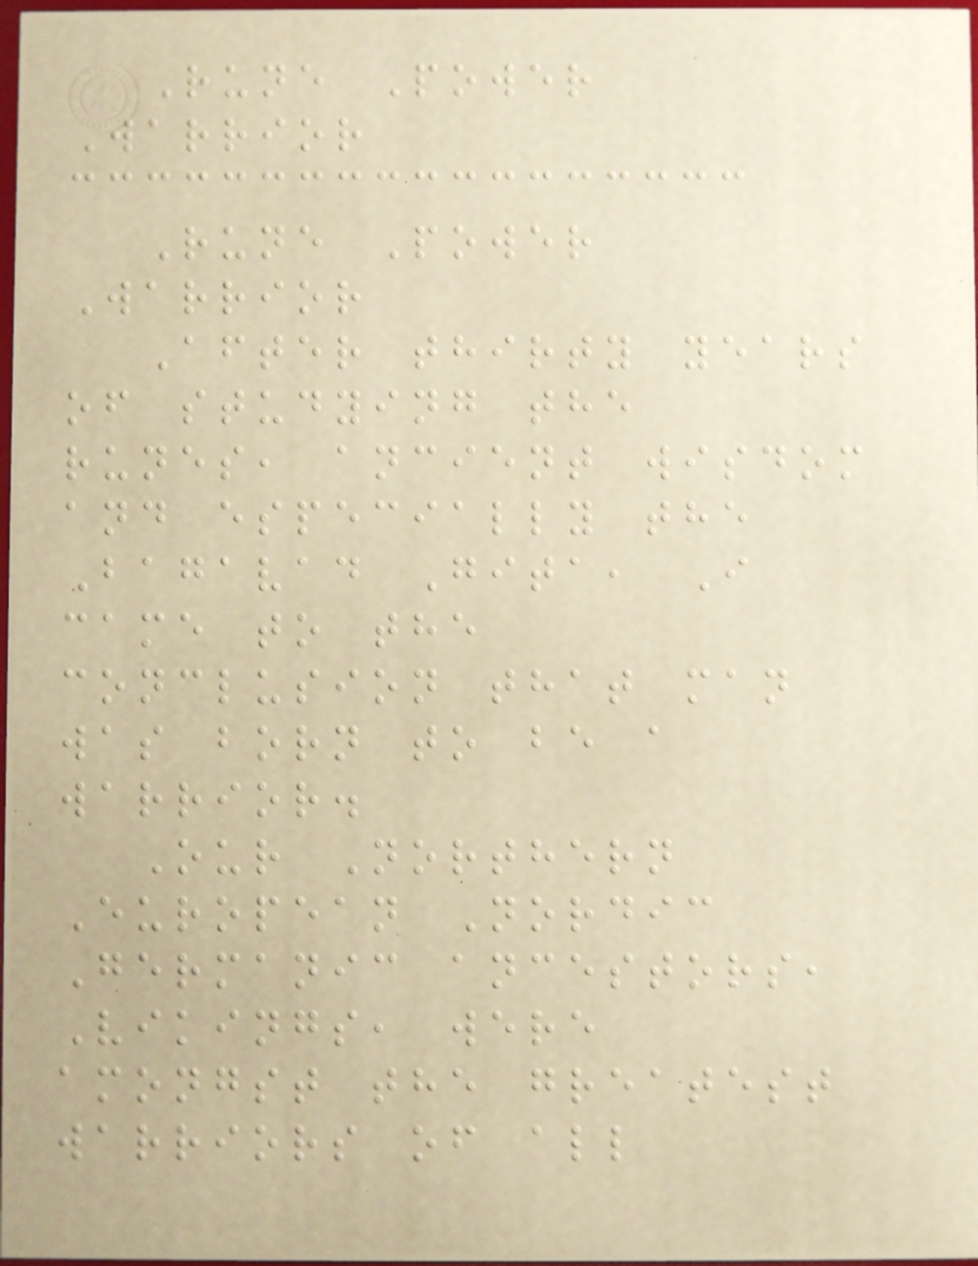Rune Power
Warrior
Rune Power
Warrior
After thirty years
of studying the
runes, ancient wisdom
and especially the
Bagavad Gita, I
came to the
conclusion that man
was born to be a
warrior.
Our Northern
European Nordic
Germanic ancestors,
Vikings, were
amongst the greatest
warriors of all
